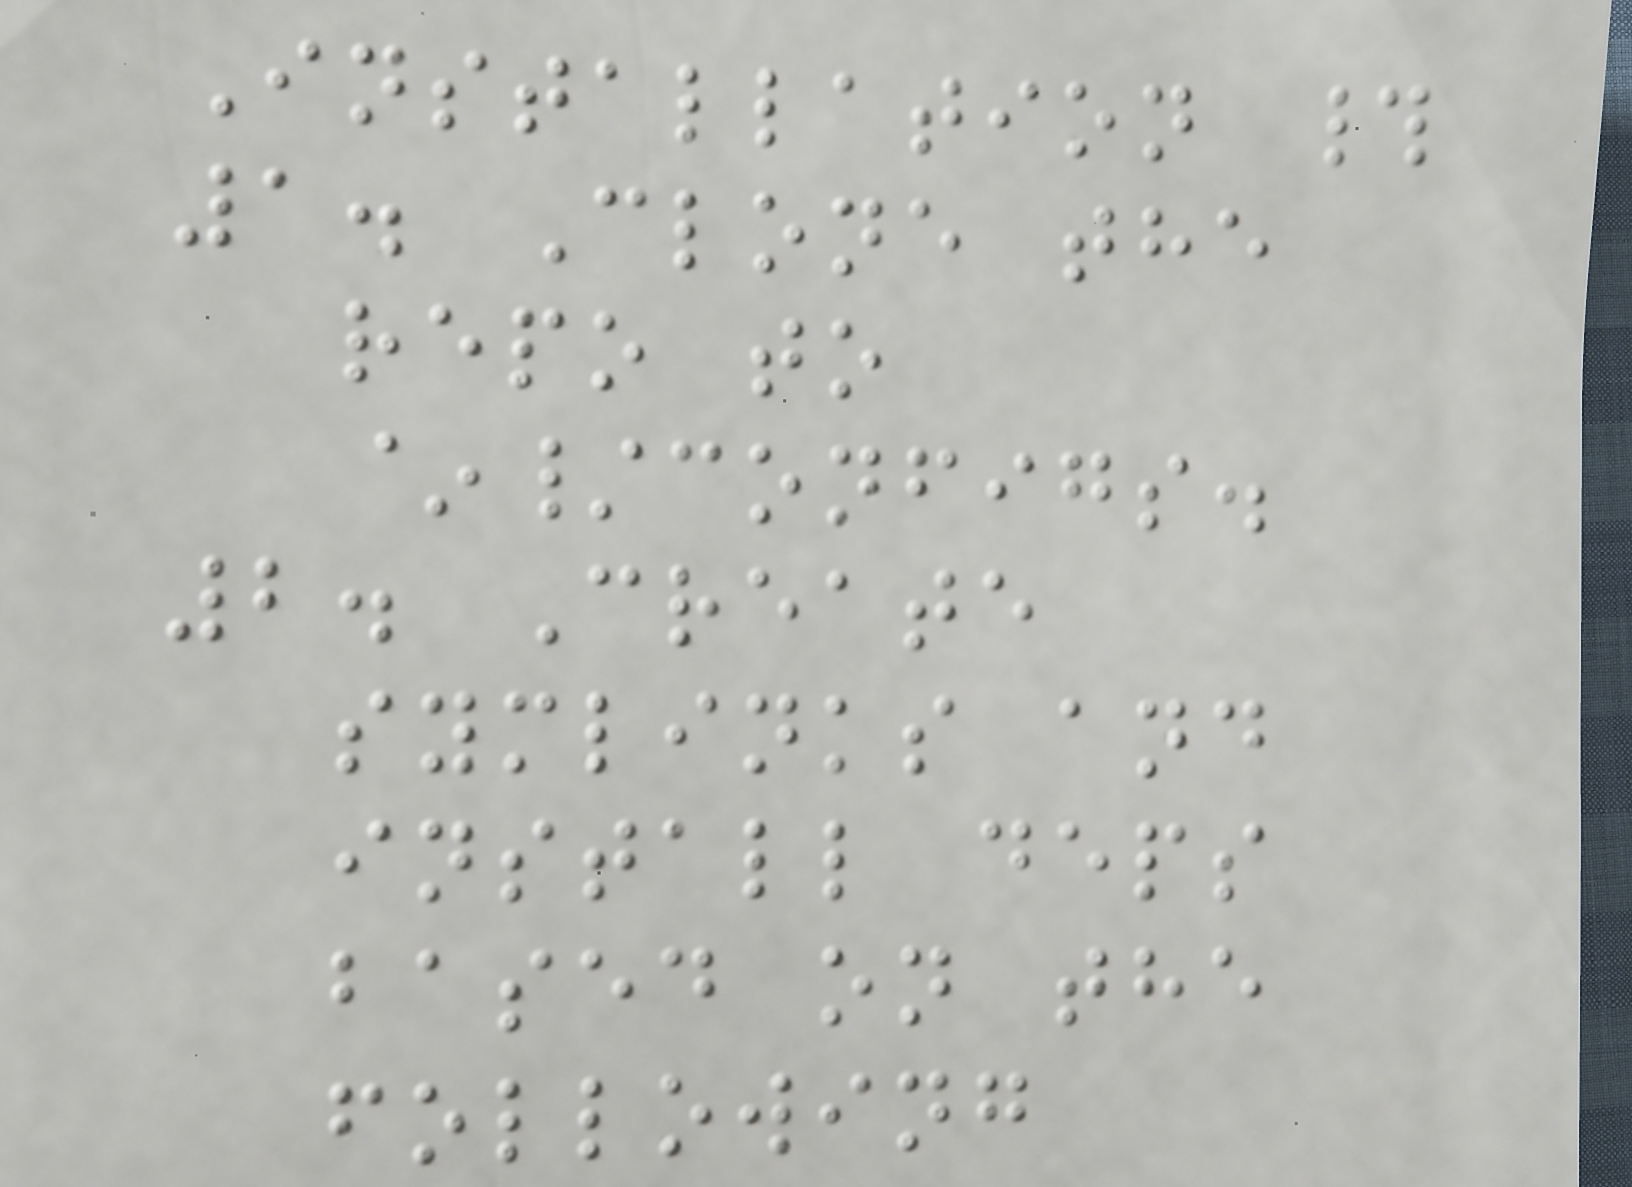Installation #
1. Clone the
repo to
~/configs.
2. Create
symlinks and
install deps
based on the
following
